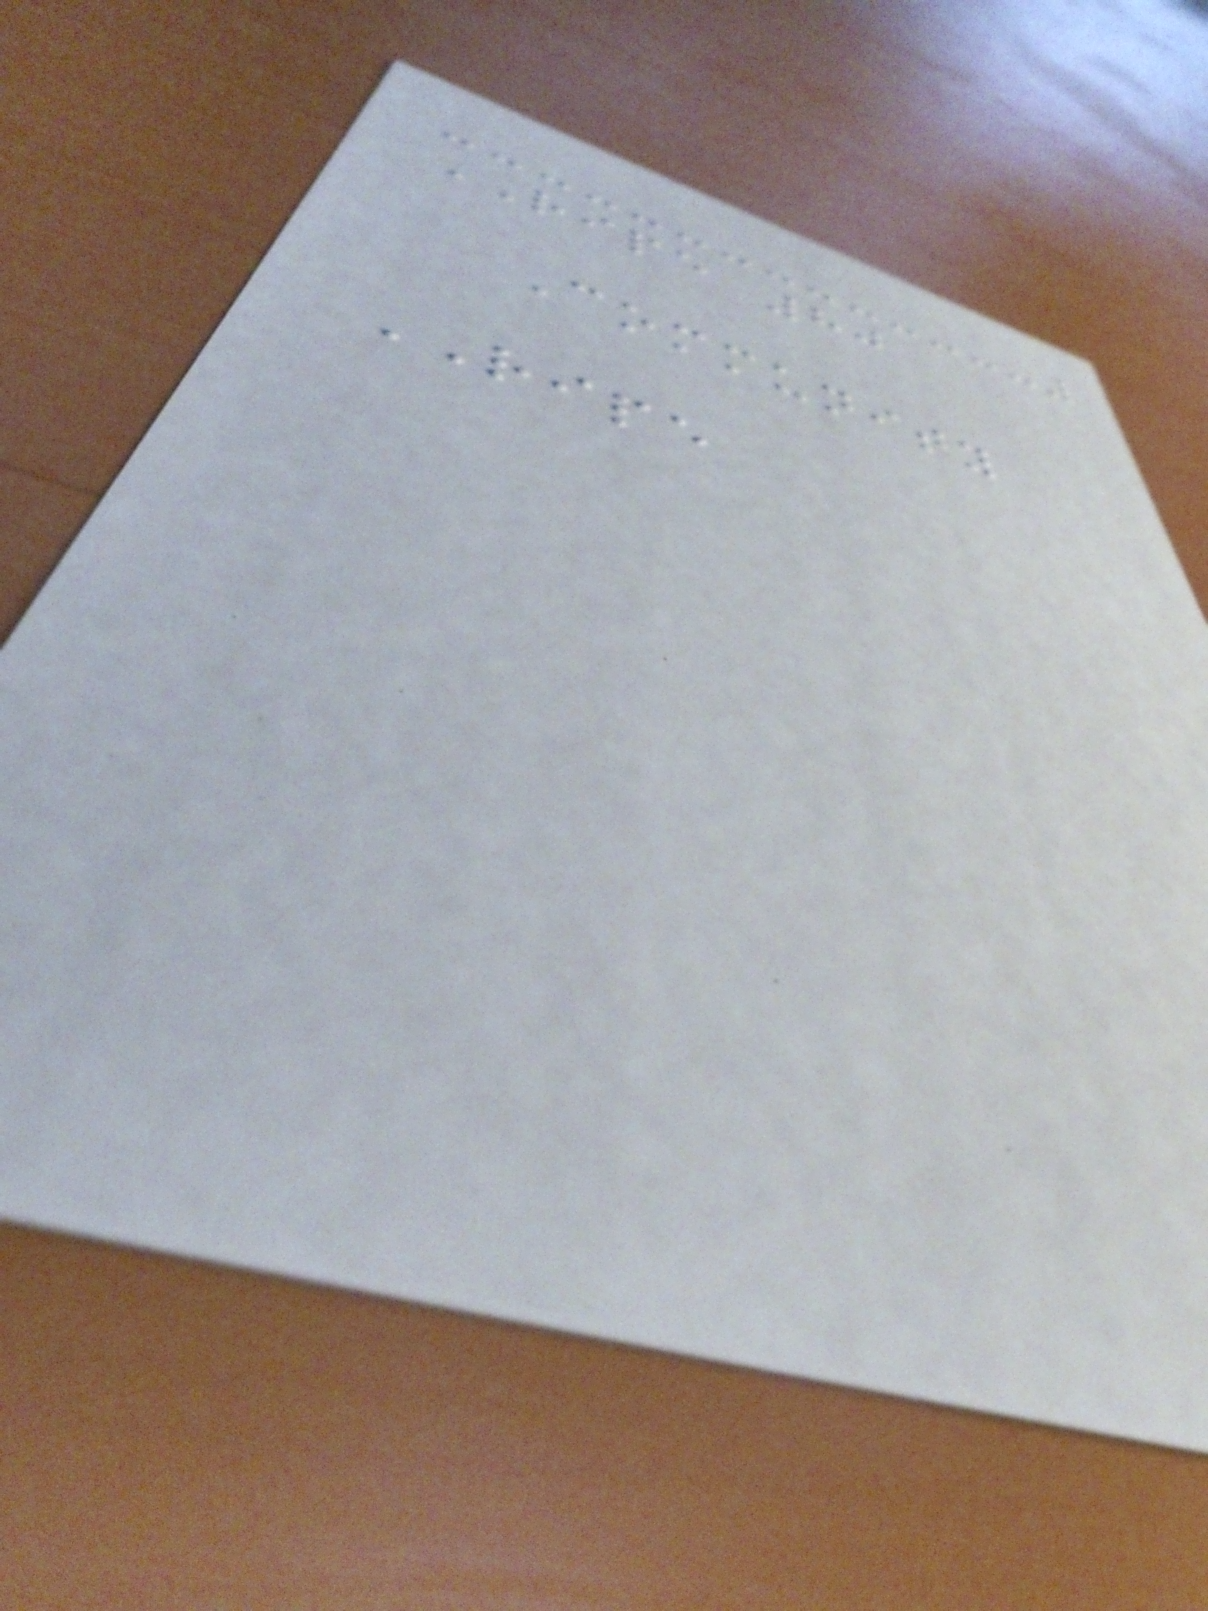RIPE 80
Community
RIPE
